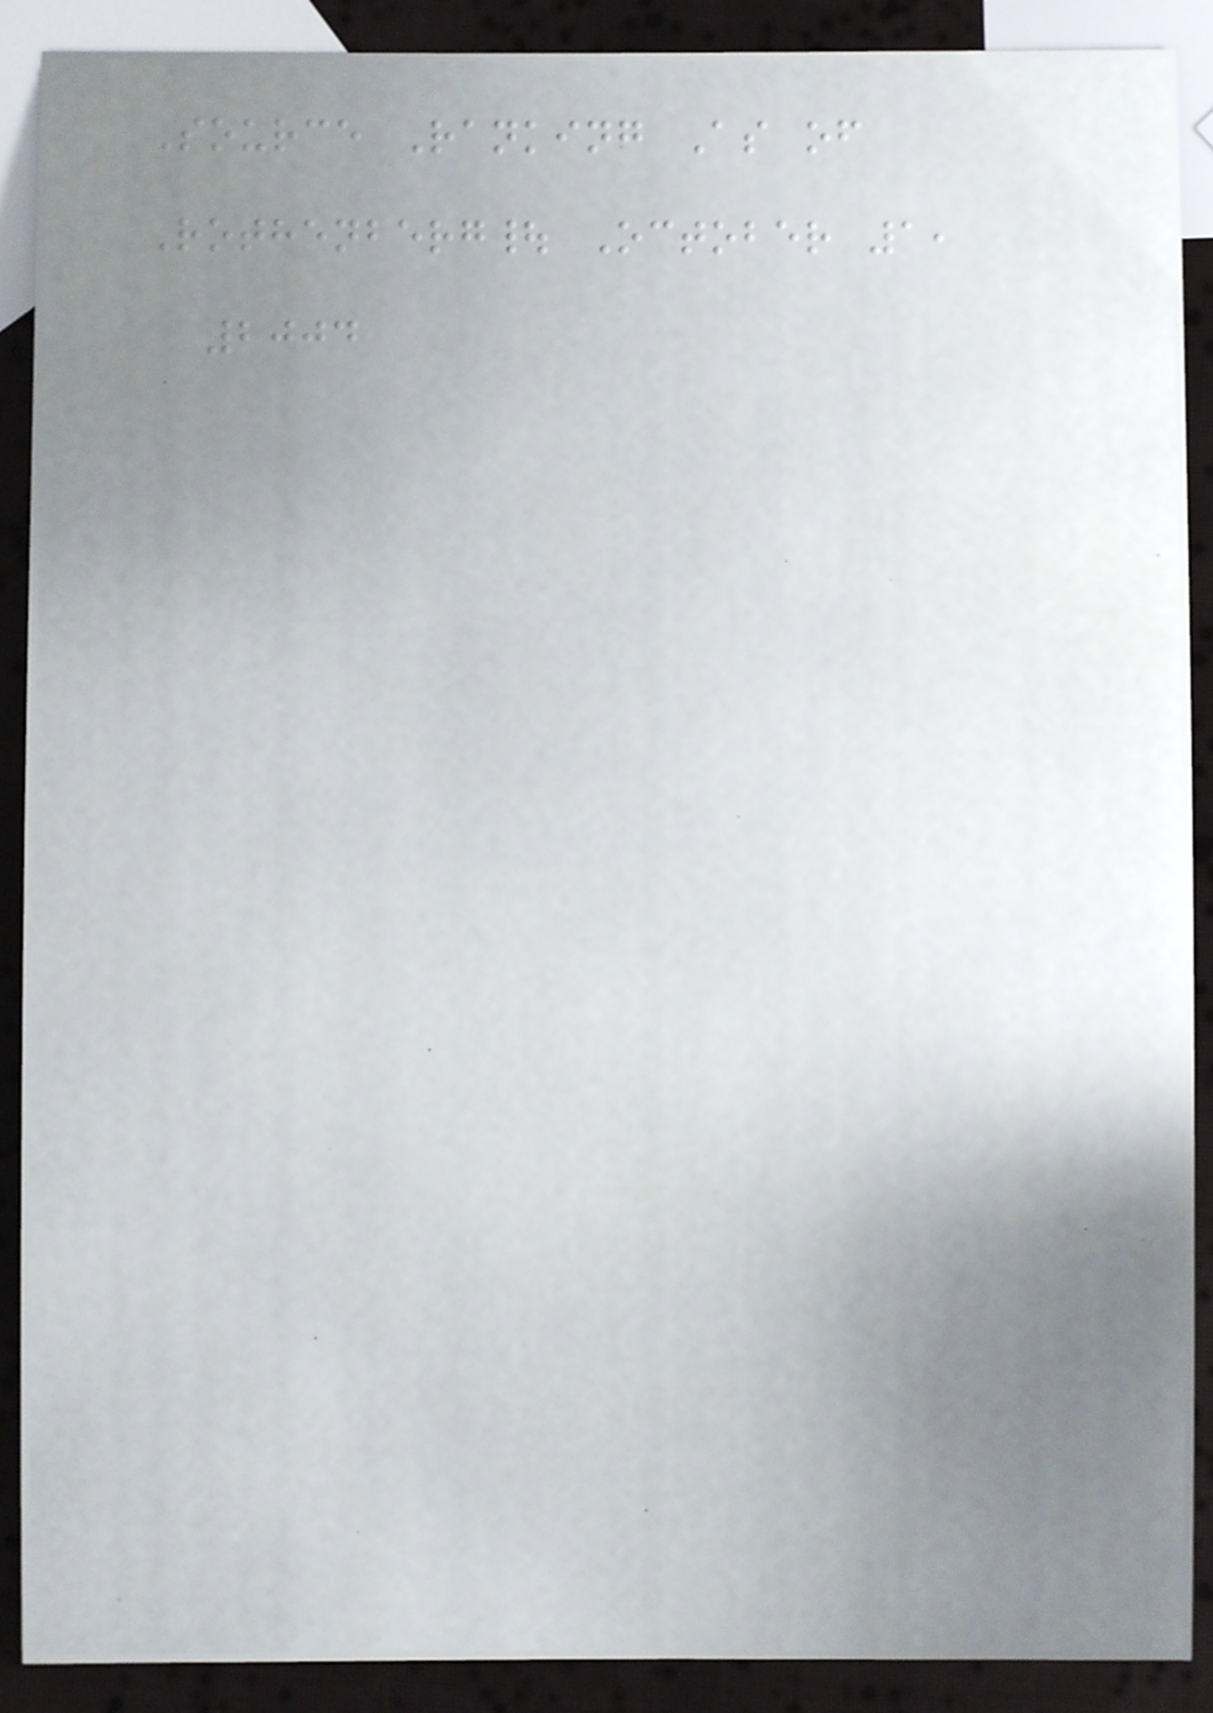Source Ranking As of
Rothenberg| October 1,
2004
